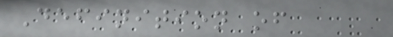Definition of
